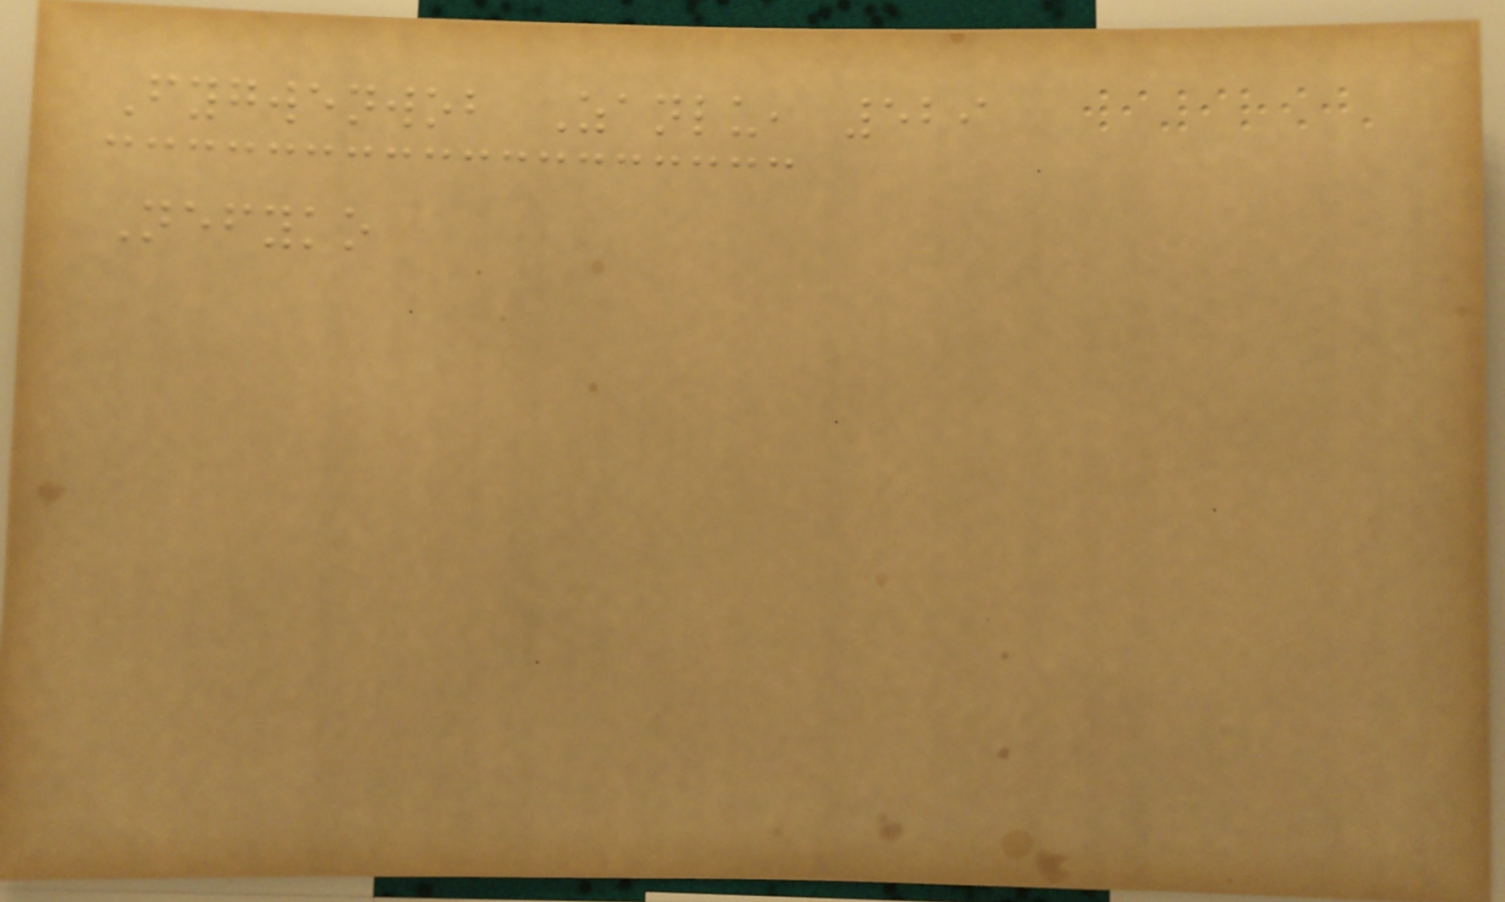Fygwenwob Zanlu, 529
Nefyko
